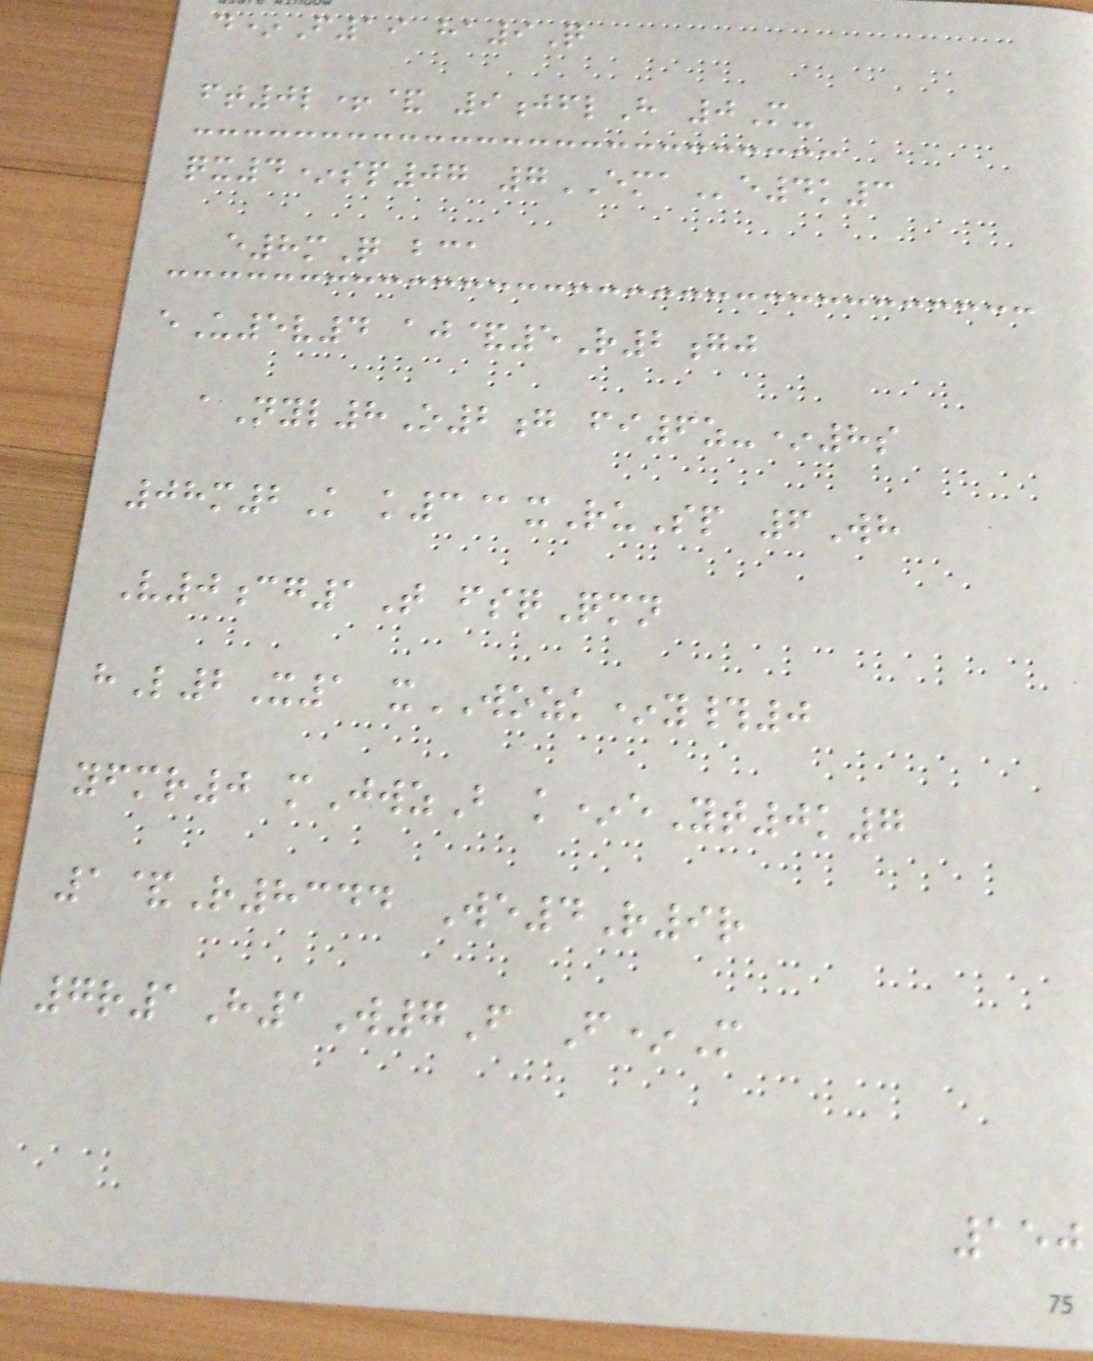d*F19 ha9Q
ft0l+& 9jflH 0M-
qx4*sp07 7EMAe4k3
e8mQ bca
eU5v4 aj&5R2gj
aNyl8O2g fi6z-*8s
08m2K k3@xRuSp 6Wh
V0cg1T fsqQmn
hL2X1 xWOZK*y#0
yfmr0 mJwzB k*eYt0k7
1&R8344 We4R9r
7r1H1W7F F*M
150
